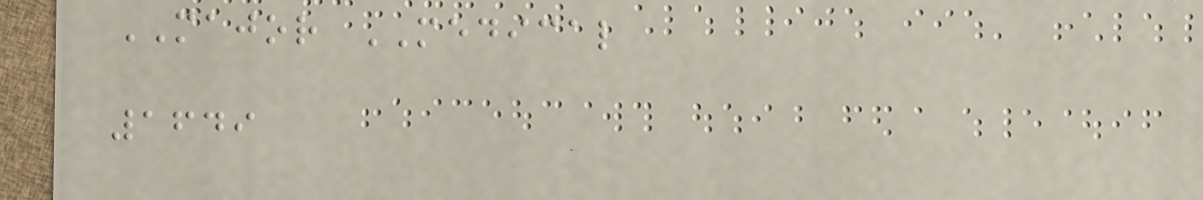MAJOR MEDICAL
1649
